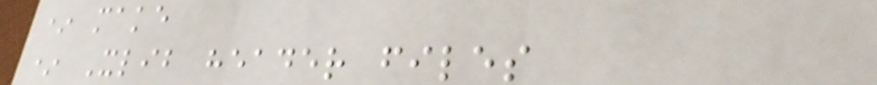* make
* Xlib header files
